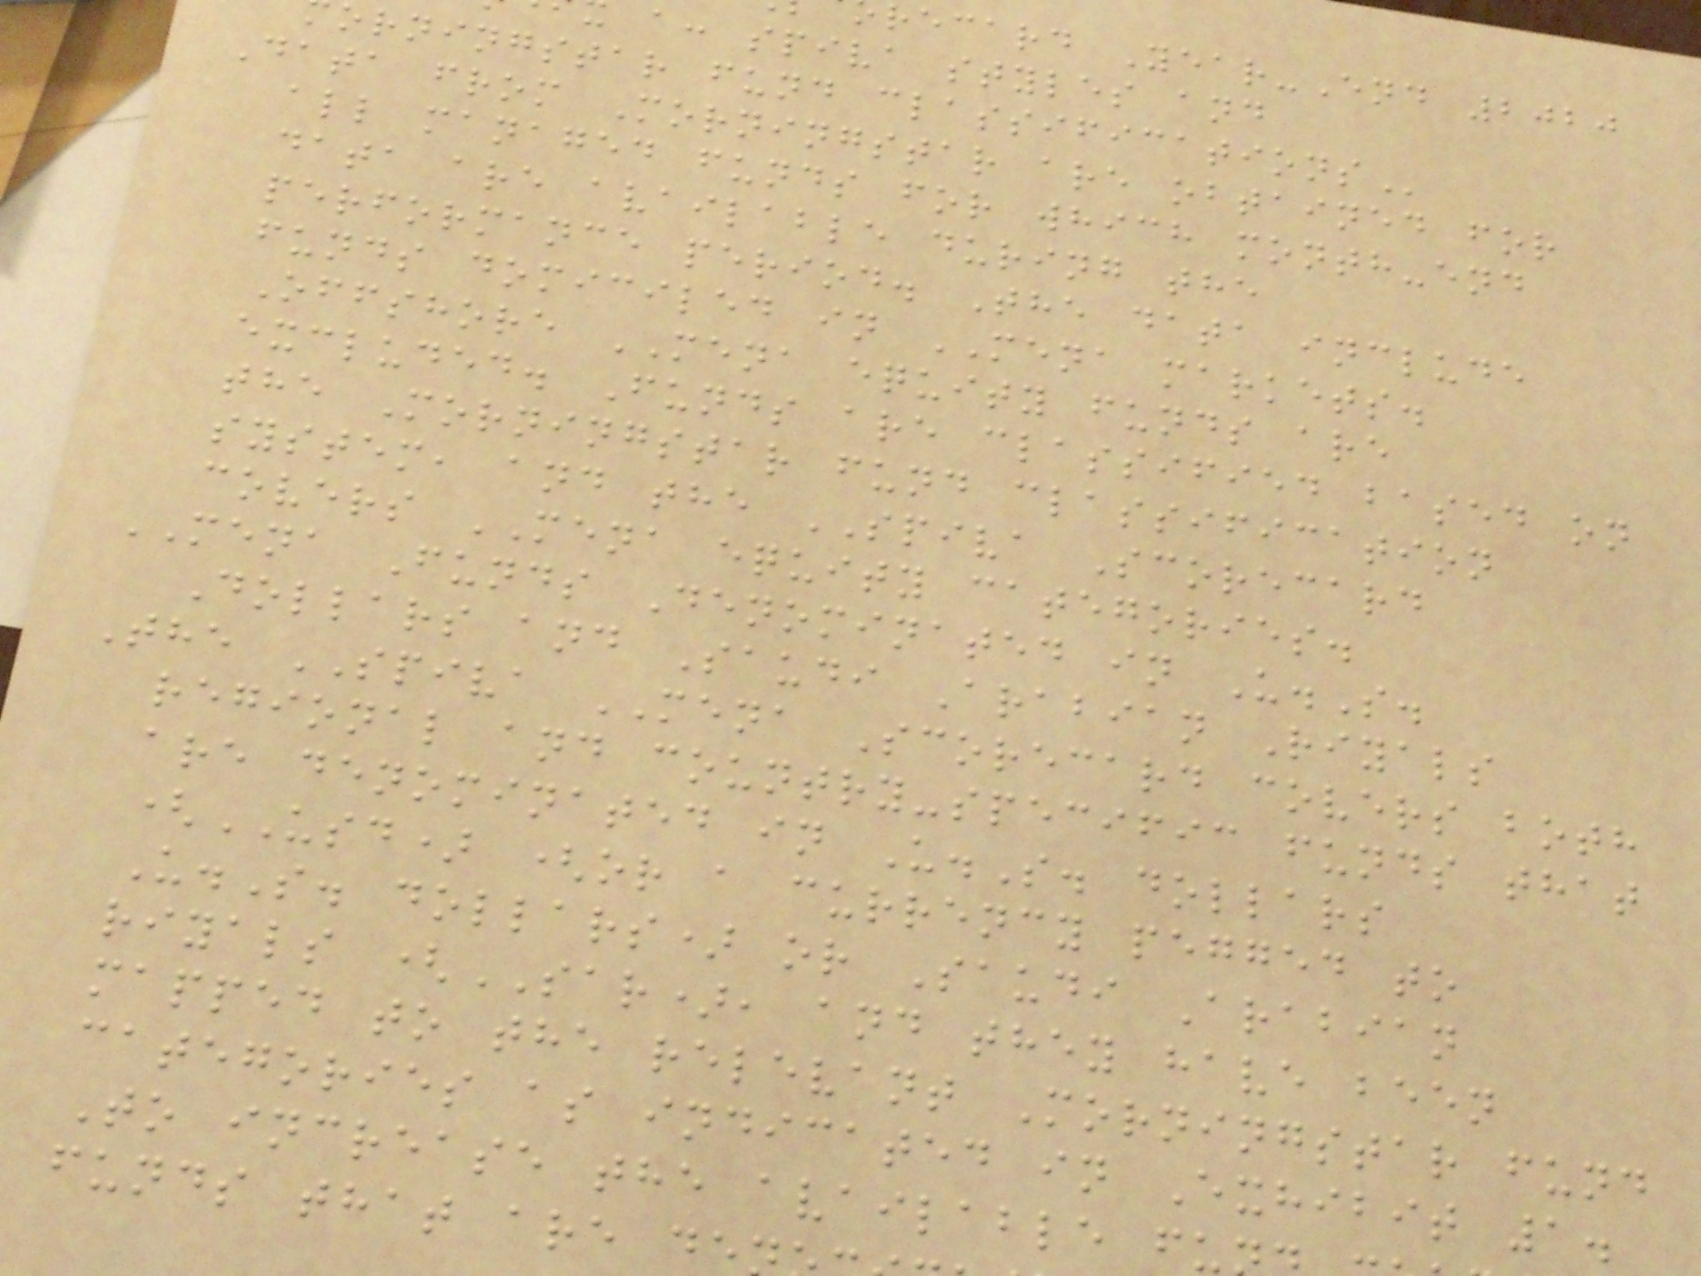recard Year-End 2020
a: spiva styles and
orningstar fund
Data from Morningstar are obtained for
all managed funds for which month-end
data are available during the
performance period. The data include
funds domiciled in MENA markets.
Offshore MENA equity funds are
excluded. Funds are classified based on
the Morningstar fund classification
system, and the SPIVA Scorecard
covers MENA equity categories.
MENA Funds Denominated in U.S.
Dollars and Saudi Arabian Riyals
The SPIVA MENA Scorecard covers both
regional and country-specific funds that
are denominated in U.S. dollars
(USD) (or a currency pegged to
U.S. dollars) or Saudi Arabian
riyals (SAR), and they have been
mapped to the relevant Morningstar fund
categories as indicated in Exhibit 1.
To increase the available fu
funds that are de
